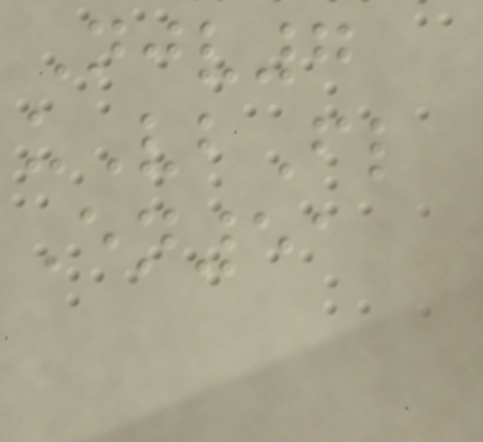Njv7
uVbFl
En51
